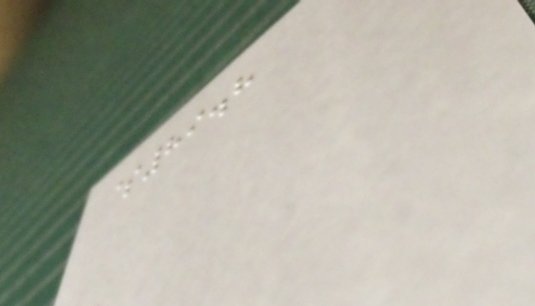$89.8
